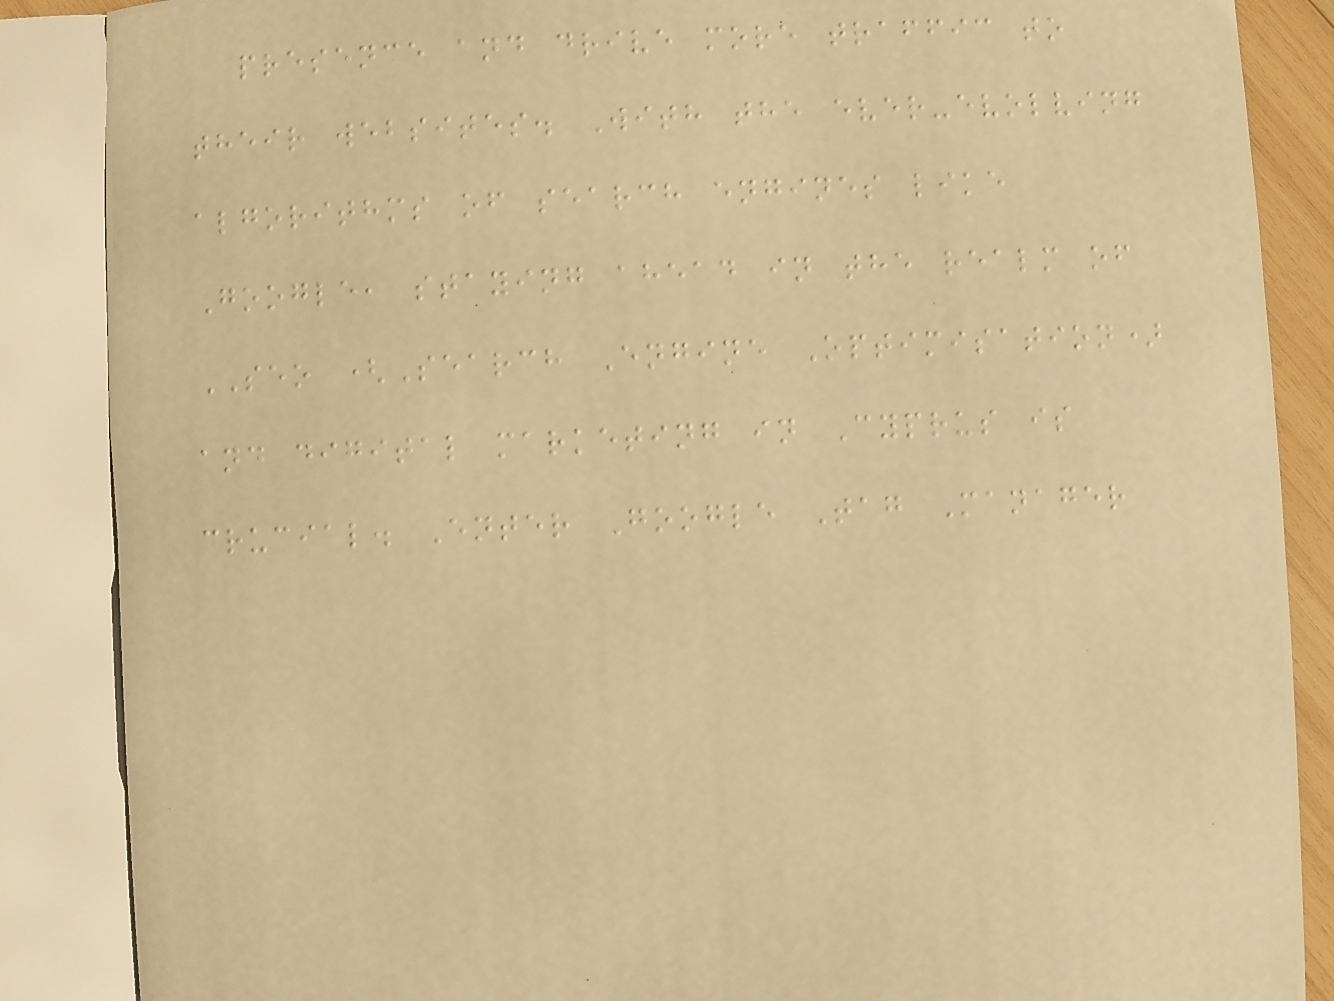presence and drive more traffic to
their websites. With the ever-evolving
algorithms of search engines like
Google, staying ahead in the realm of
SEO (Search Engine Optimisation)
and digital marketing in Cyprus is
crucial. Enter Google Tag Manager
